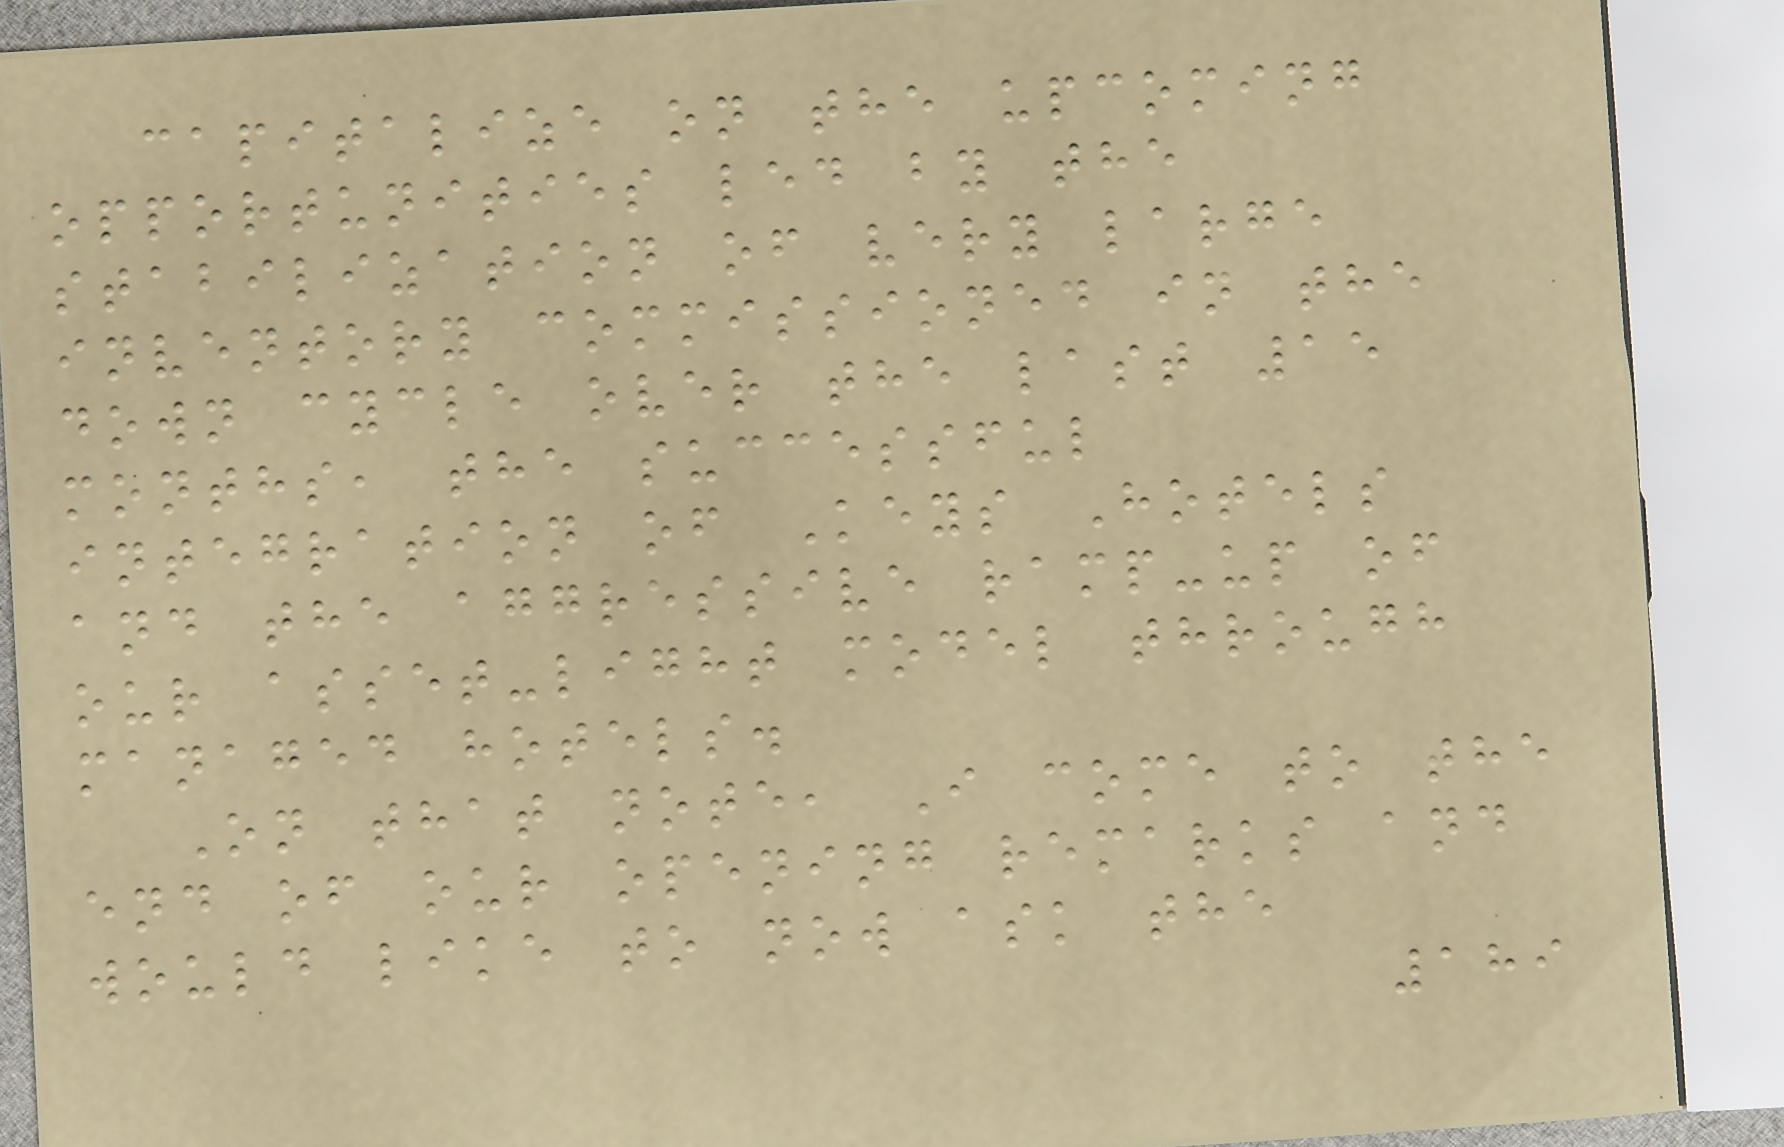capitalize on the upcoming
opportunities led by the
stabilization of very large
inventory commissioned in the
down cycle over the last 15
months, the successful
integration of Keys Hotels
and the aggressive ramp-up of
our asset-light model through
managed hotels.
On that note, I come to the
end of our opening remarks and
would like to now ask the
189
